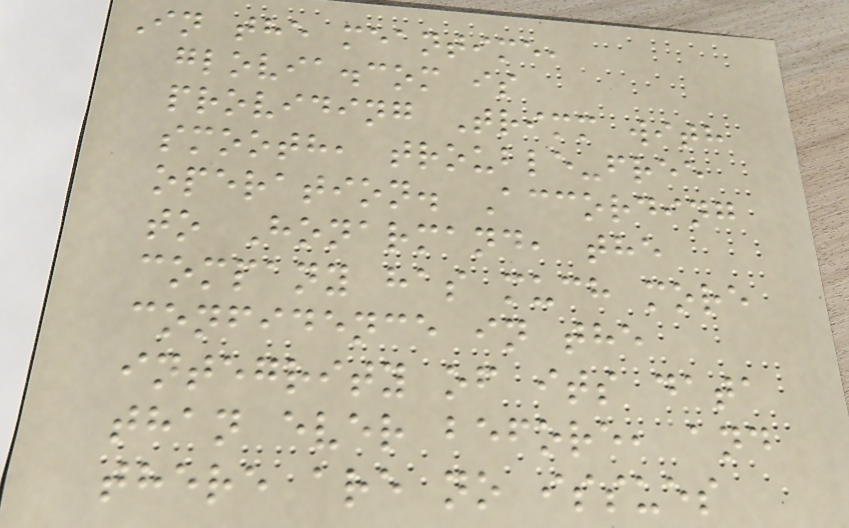In the meantime,
glovia.com is
providing Trimm with
smooth, trouble-free
operation. According
to Honarmand, the
company has much more
confidence in the
integrity of its data
than ever before, and
there are no issues
